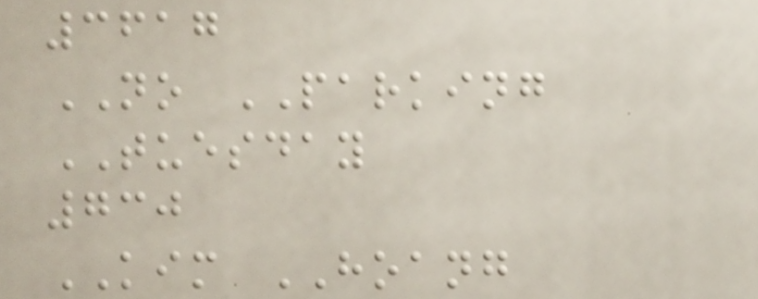3617
NO PARKING
TUESDAY
730
KIM HOANG
